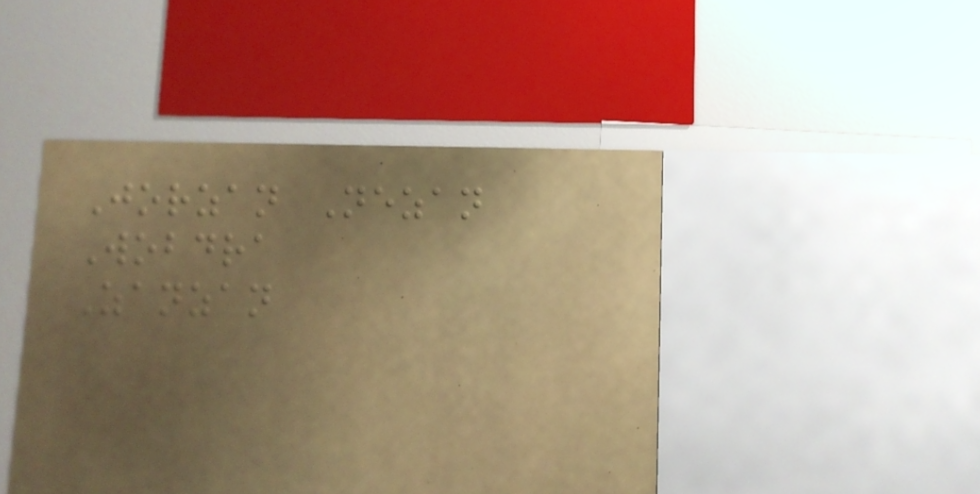Jorzan Nezan
Wobdra
Zanzan
